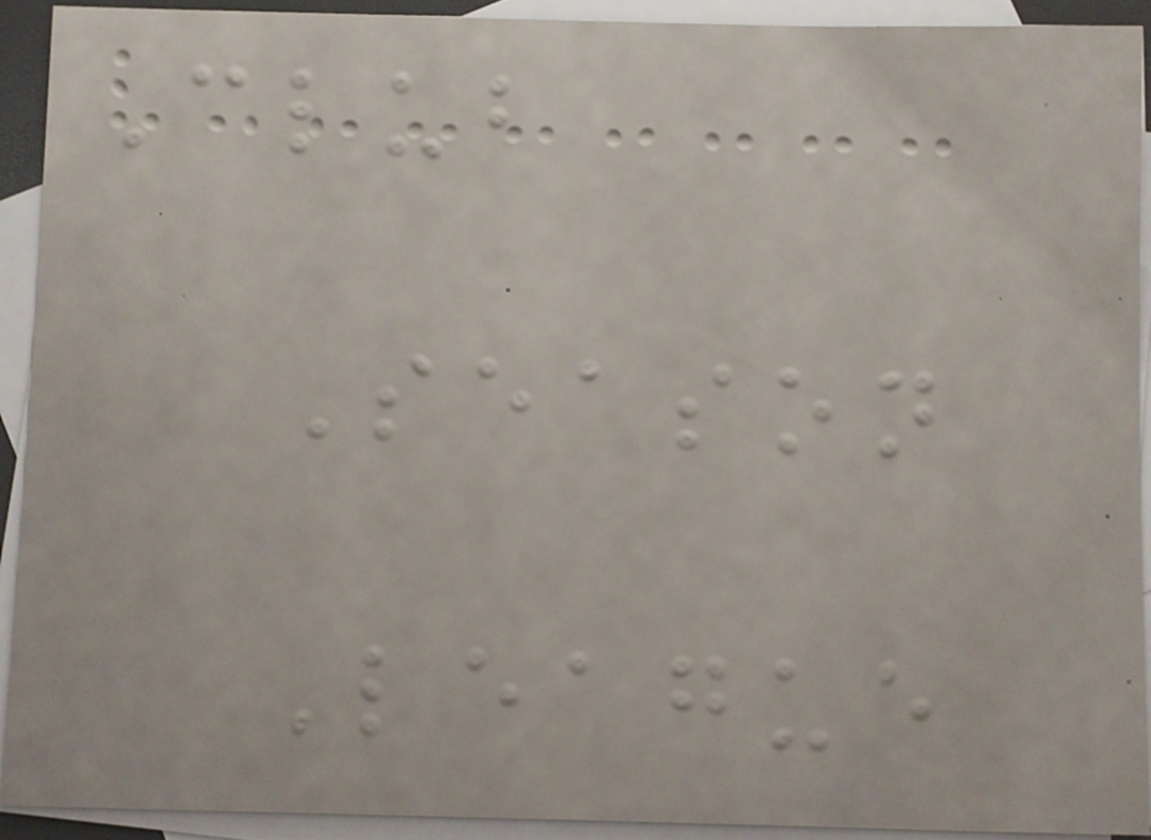Club
Season
League
